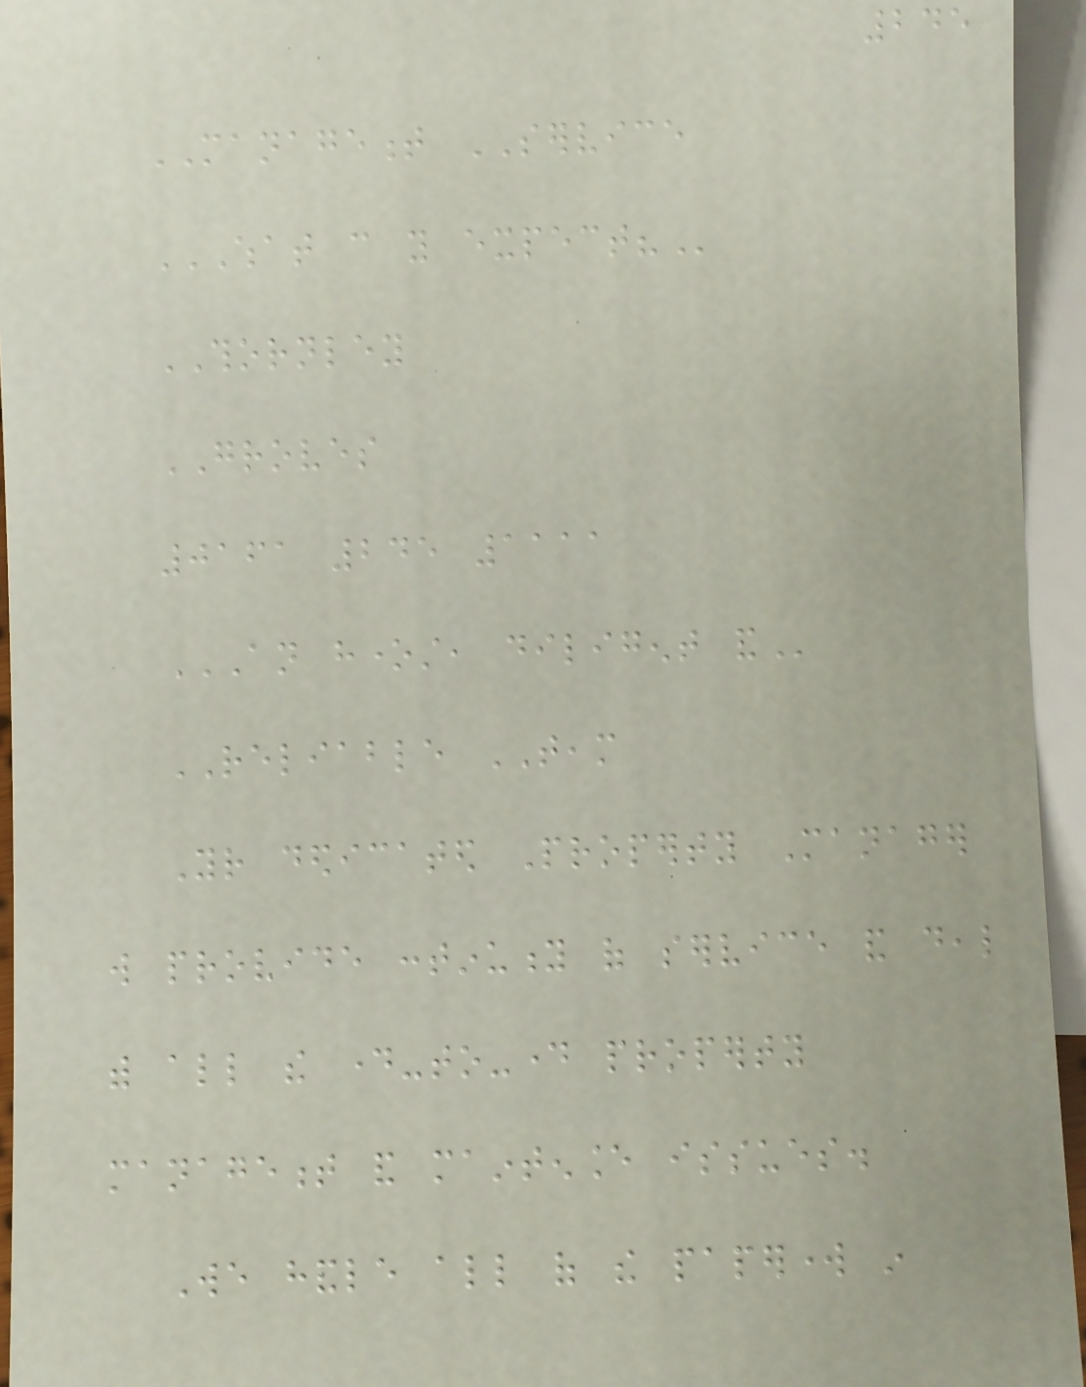245
MANAGEMENT SERVICE
WHAT CAN YOU EXPECT?
THORNLEY
GROVES
0161 245 1111
AN HONEST, DILIGENT AND
RELIABLE TEAM
Your dedicated Property Manager
will provide continuity of service and deal
with all the day-to-day property
management and maintenance issues.
We handle all of the paperwork in
